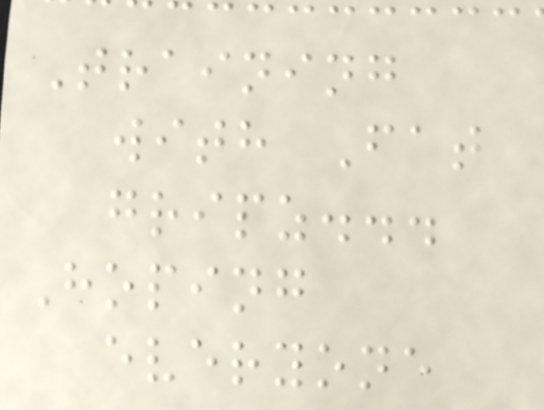Training
with Fat
gripz...
Hoping
everyone
